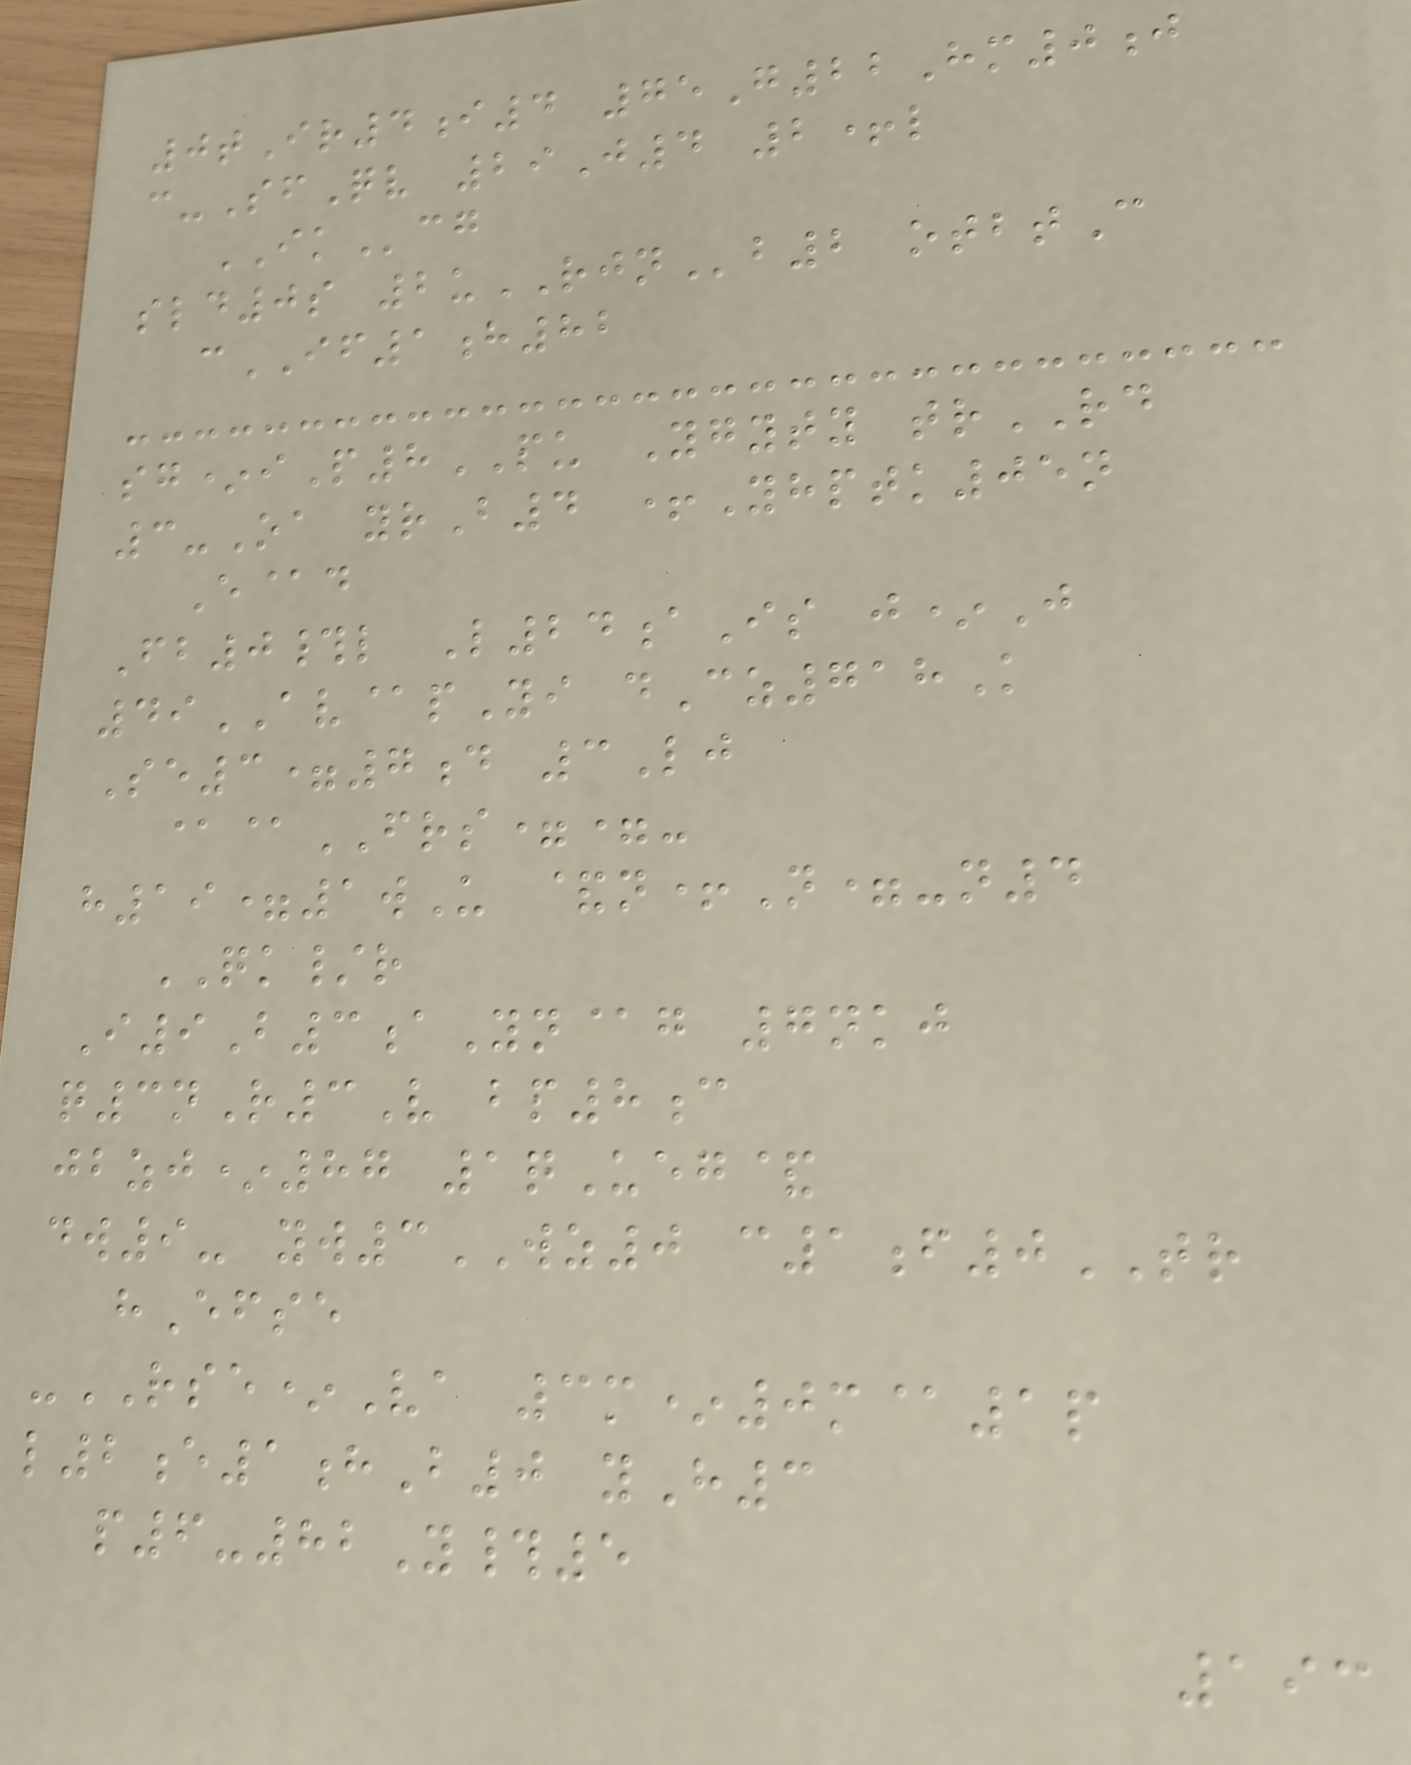0tIr4i4 75G22Hm0j
c-SfQv 29J4 2+l
IKcg
sld0s 2uRJNb2 otbtC
cIF1h82
sg*iP8PU Ygyty trRD
3-Oa yrB4 +Yhptk05n
E@d
Fb0#l L24aIs j*J
49AV@pYi dCz718K
Se3=7d 3Lj
@@FRS==-
h19=1wU &n+N=-n4
QK/r
I9B3aYn@g 7nkj
q3nR3V bp8c
jbzj*87 1qUeg&
dw9- yw3WZ0 c1f0TR
hEfse
-RSE*Va 3m*0m@1p
l2e1hB0 yH3
p6-82Y#5
193
